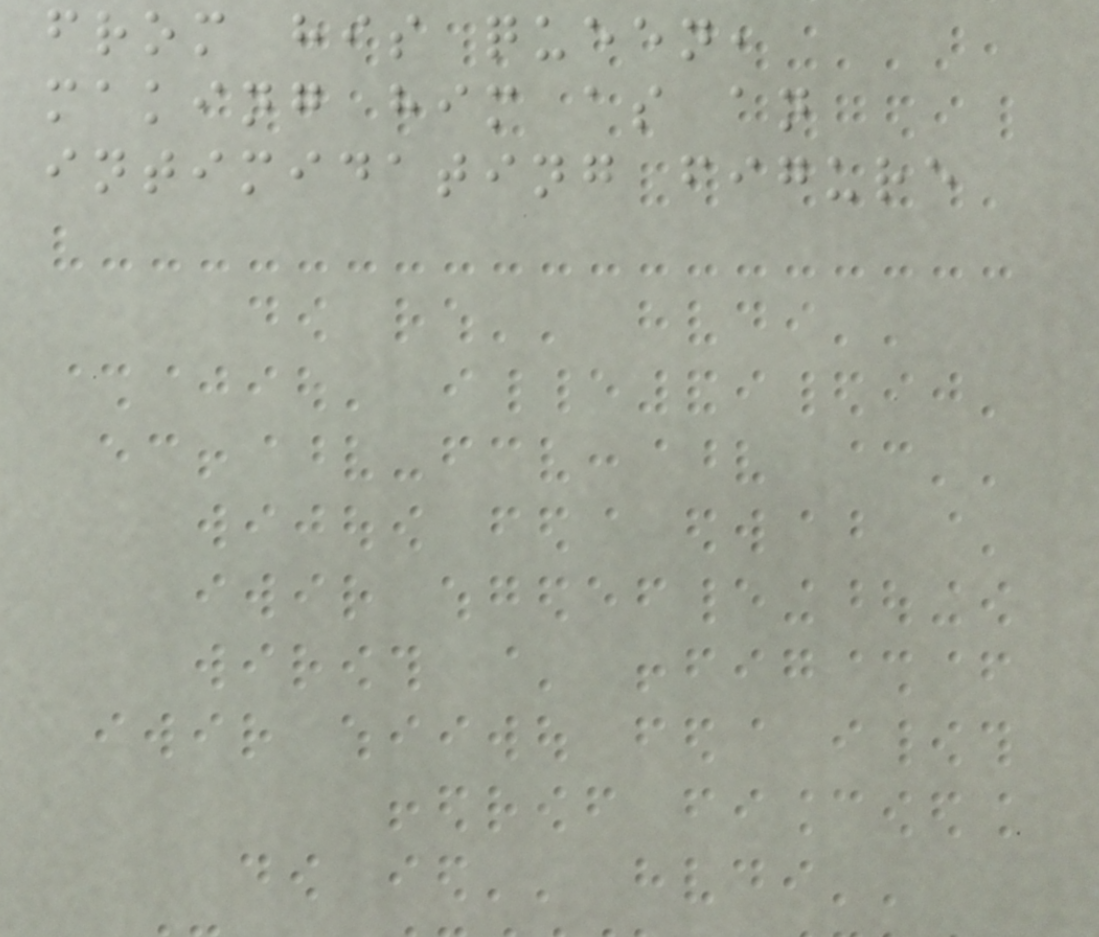from his queen,
making him as an
intimidating figure
